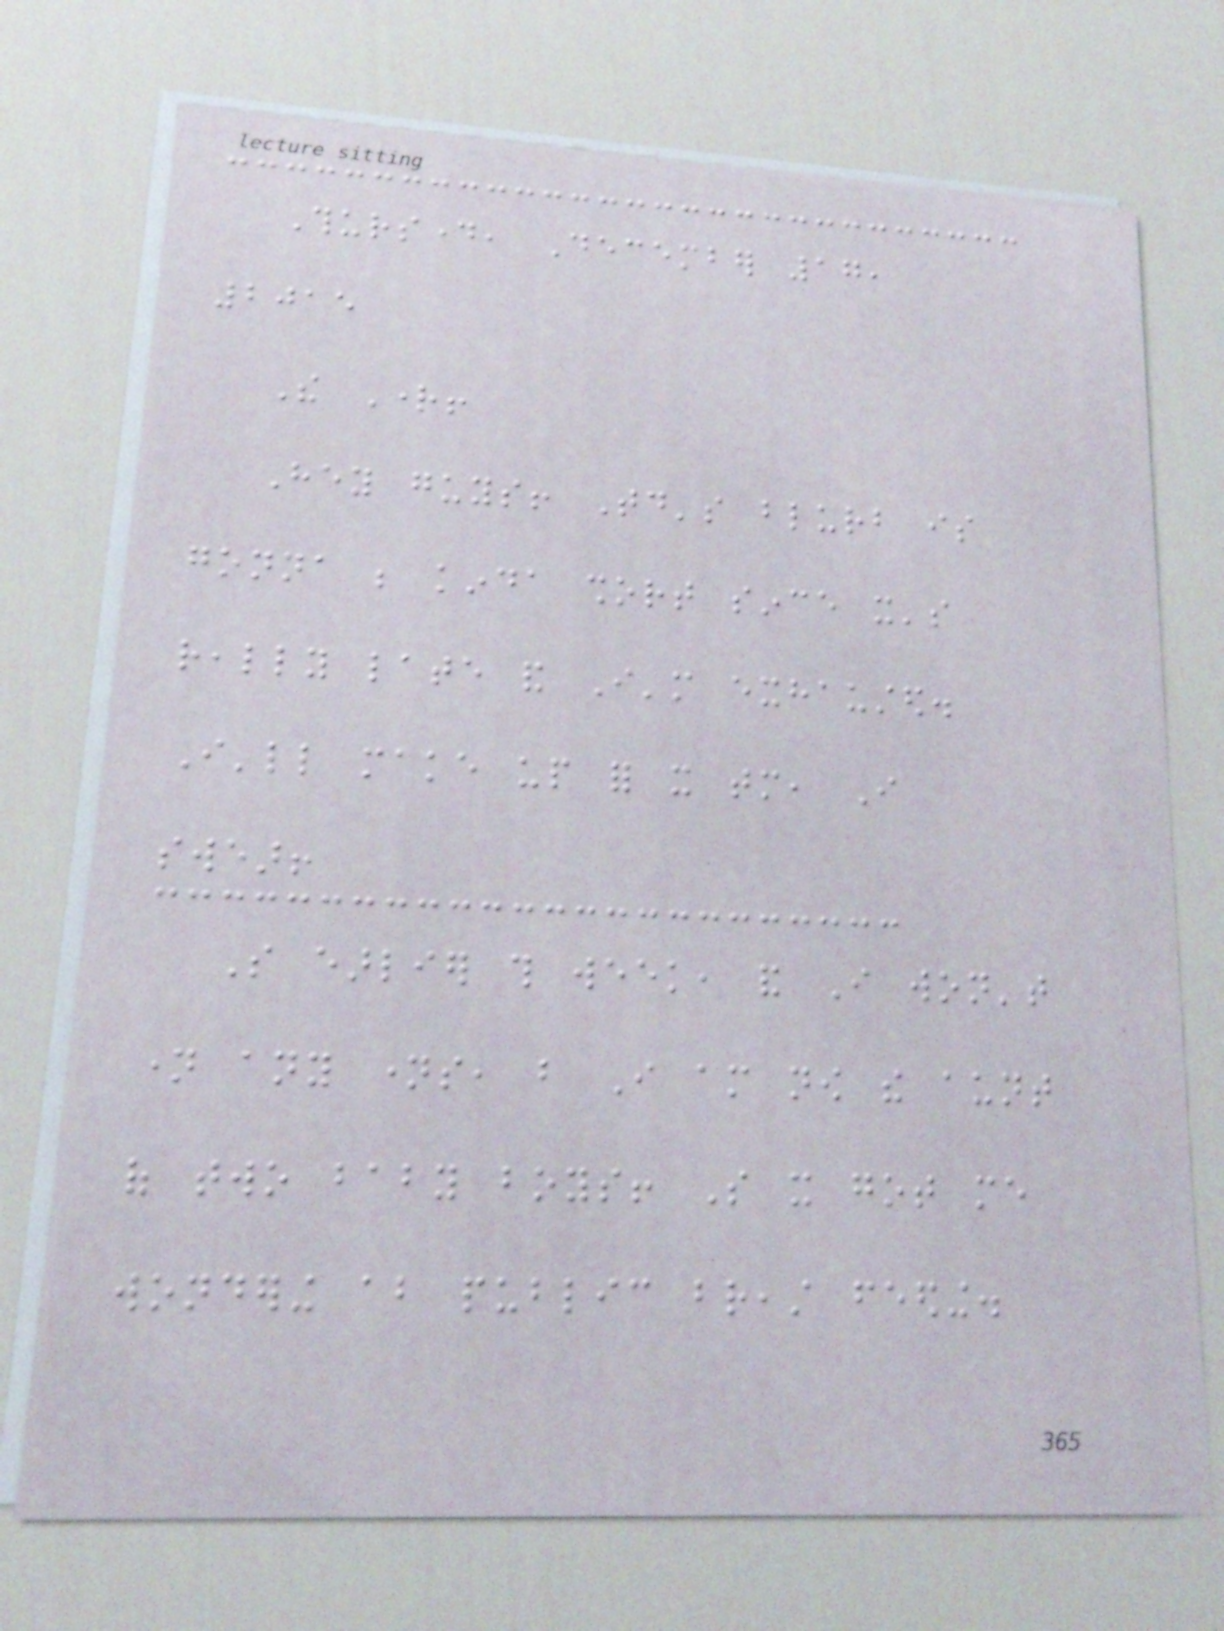Thursday, December 17,
2015
The Right!
Hey guys! Today's blurb is
gonna be kinda short since it's
really late and I'm exhausted.
I'll make up for it tomorrow, I
swear!
So earlier this week, and I won't
name any names, but I am now the aunt
of two baby boys! So it got me
wondering about public breast feeding.
